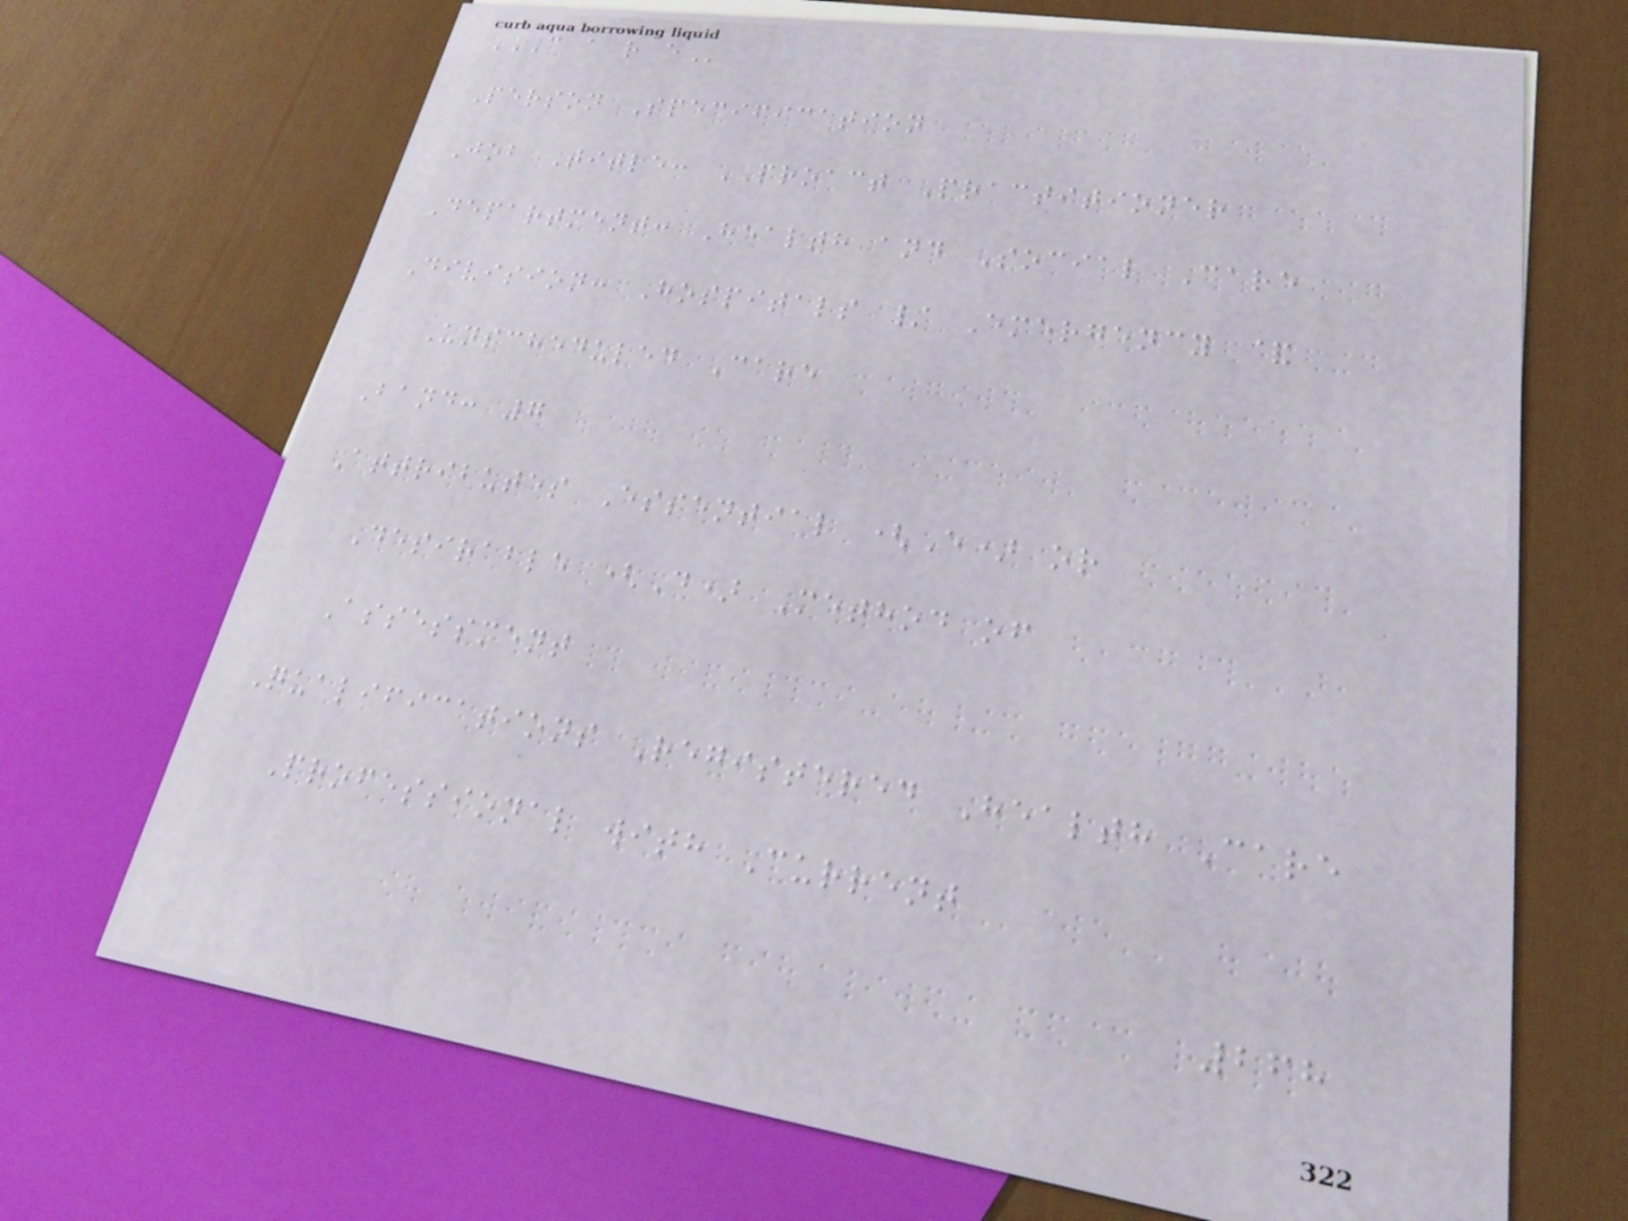C A R E
Person Specification
Job Title: PROACT Practitioner
Department: Health and Social Care
Division: Hospitals / Emergency &
Unscheduled Care
Band: 7
Attributes Essential (E) or
Desirable (D) Method of
Assessment
Qualifications Registered Health Care
Professional with Current
268
